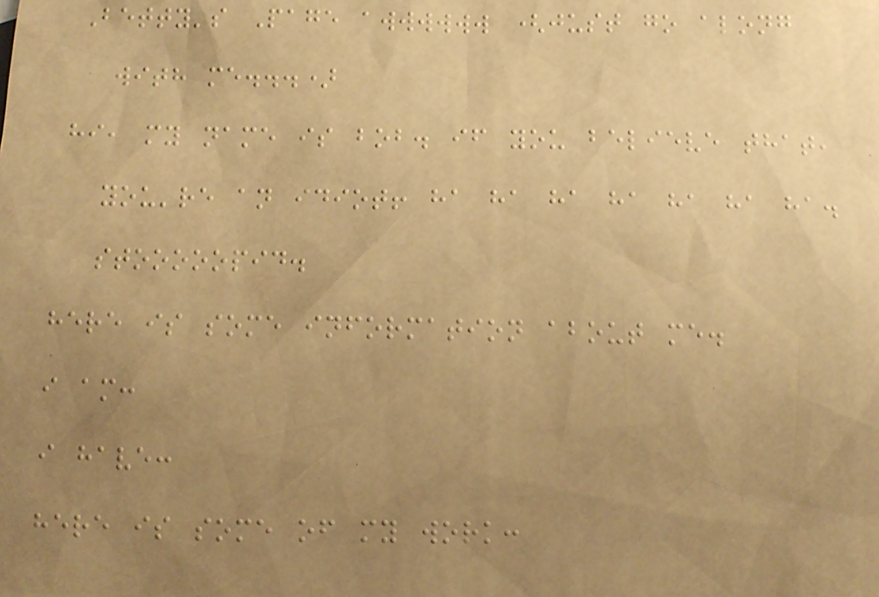Betty's Page awwwwww (just go along
with me...)
hi, my name is bob. if you believe that,
you're an idiot! ha ha ha ha ha ha ha.
stooooopid.
here is some information about me.
i am:
i have:
here is some of my work:
